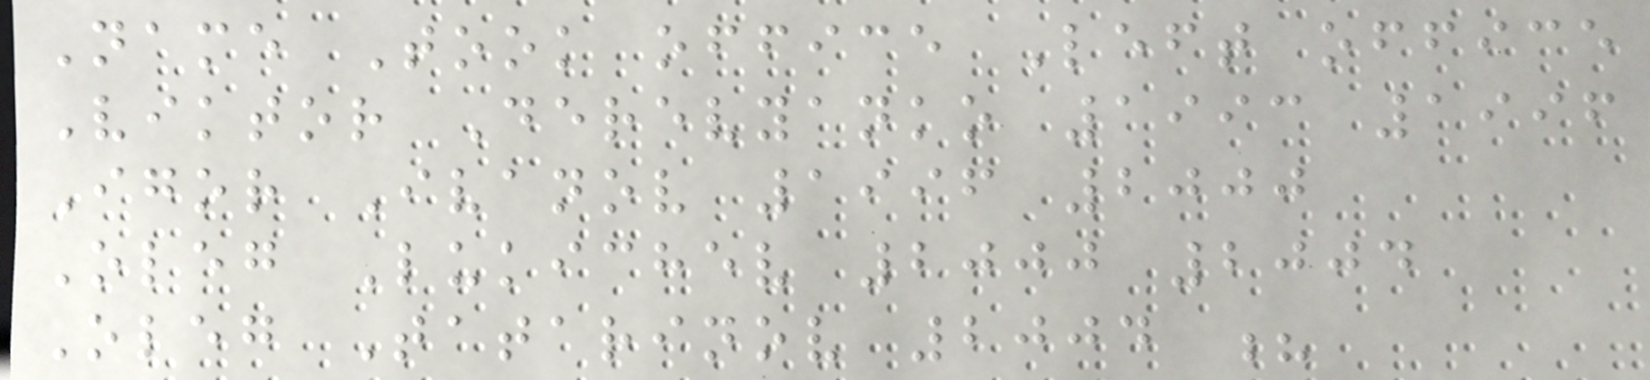Name Took office Left office
Viktor Derevyanko 1993 1996
Igor Ivanov 1996 2000
Oleg Lukichev 2000 2004
Oleg Tatarinov 2004 ?
